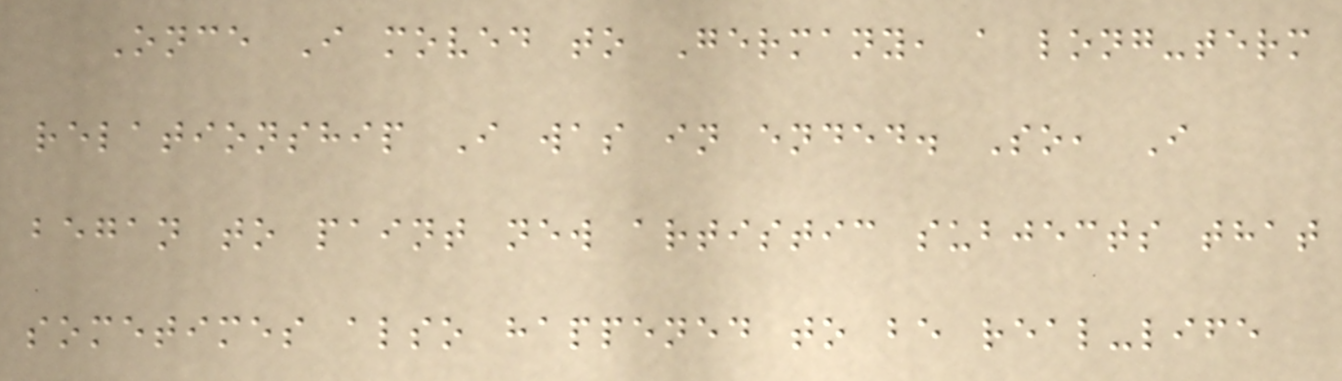Once I moved to Germany, a long-term
relationship I was in ended. So, I
began to paint new artistic subjects that
sometimes also happened to be real-life
